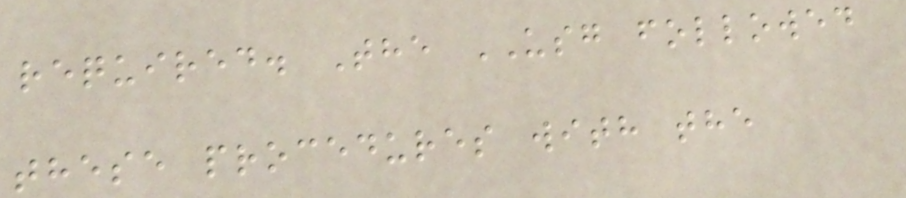required. The USG followed
these procedures with the
